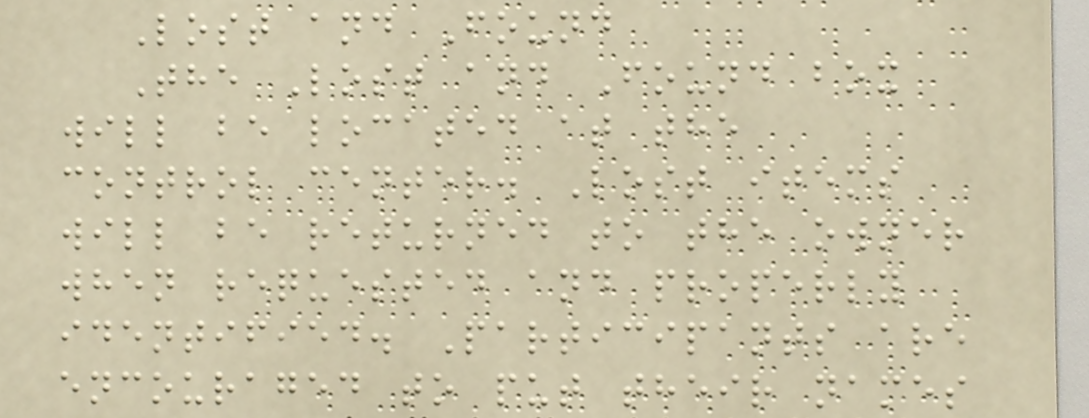Lost and Found
The Lost and Found box
will be located at the
control center. Lost items
will be returned to the owner
when requested and properly
identified. Participants are
encouraged to put their names
